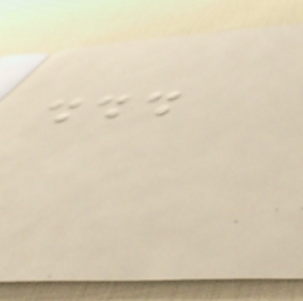...
